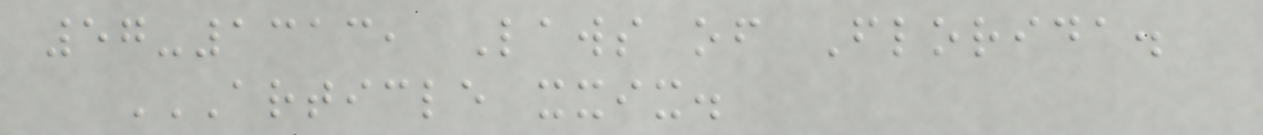57-1313, Laws of Florida.
ARTICLE XXIX.
